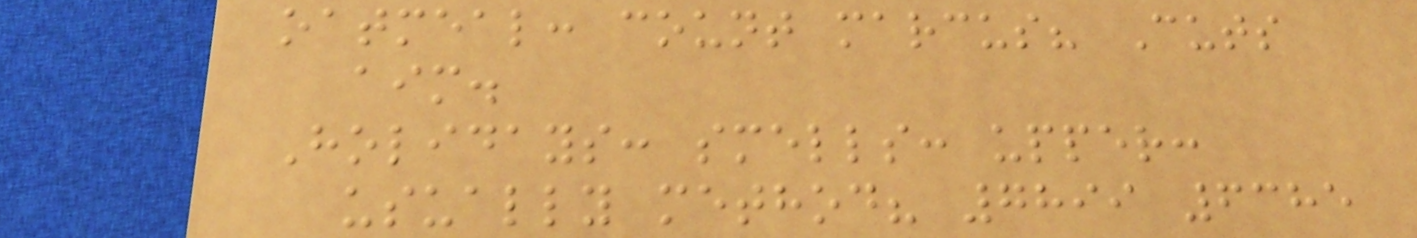oatmeal: count marcus? Cuts
aim.
Holidays: smells: upper:
usually method? 7899 6385
